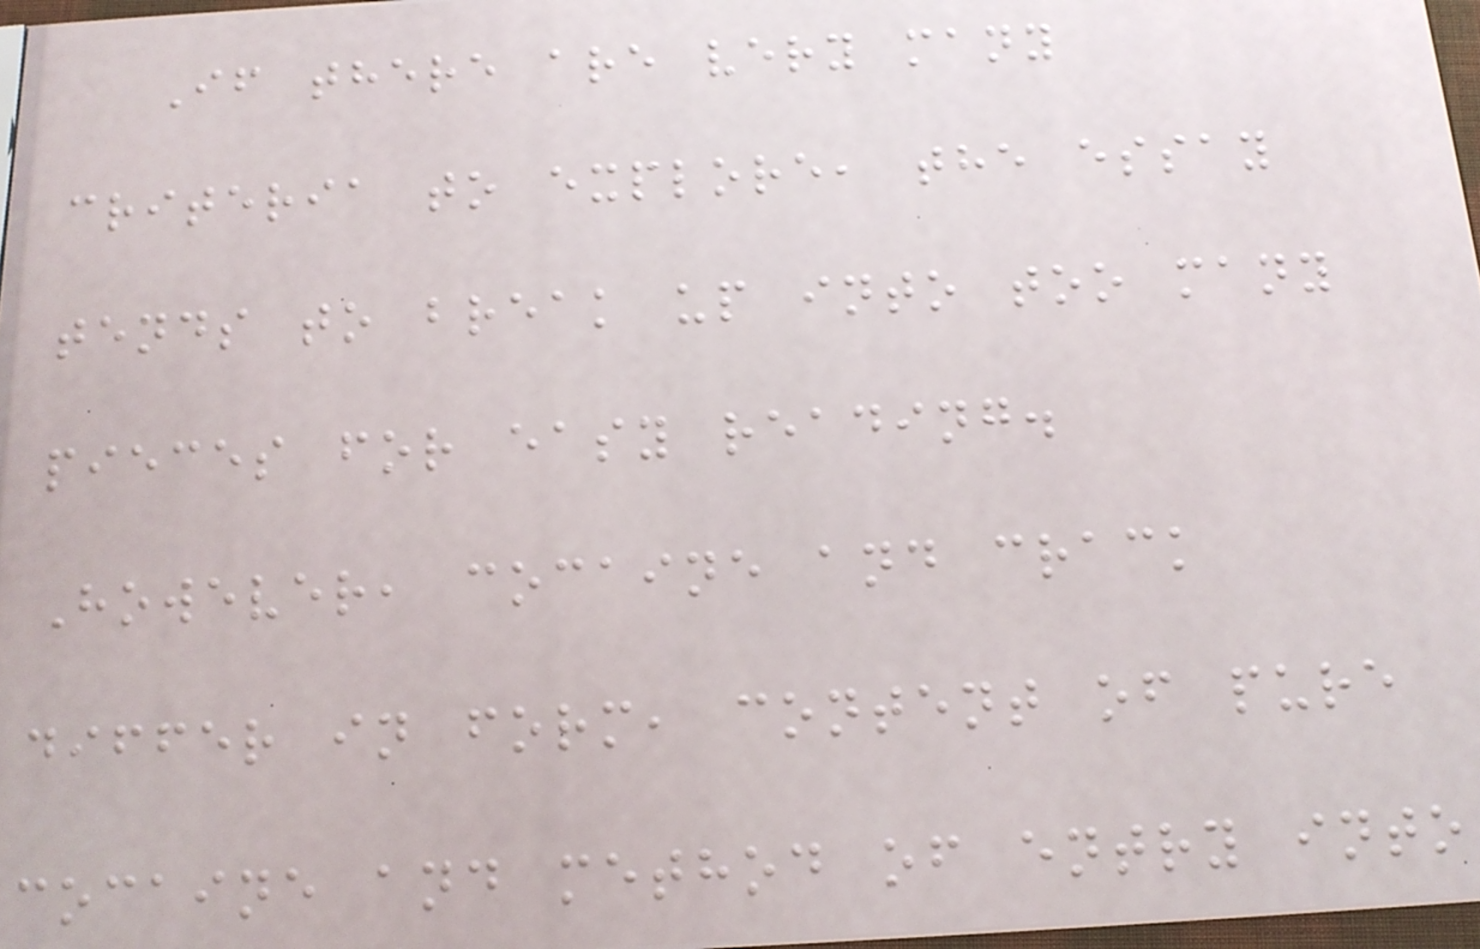If there are very many
criteria to explore, the essay
tends to break up into too many
pieces for easy reading.
However, cocaine and crack
differ in form, content of pure
cocaine and method of entry into
